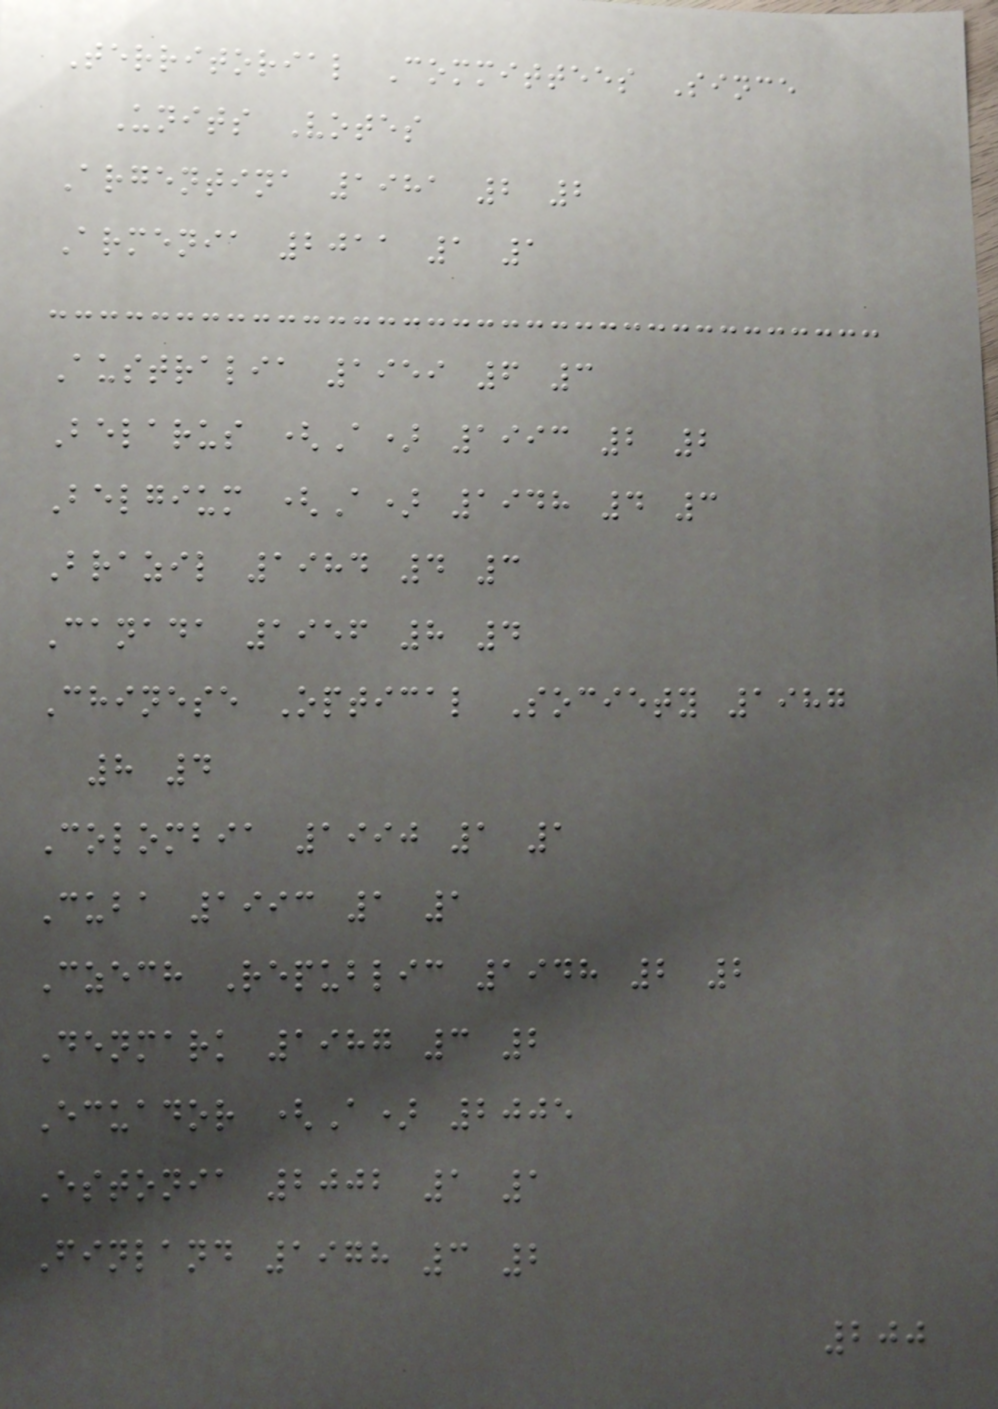Territorial Committees Since
Units Votes
Argentina 1981 2 2
Armenia 2011 1 1
Australia 1959 6 3
Belarus (A) 1993 2 2
Belgium (A) 1948 4 3
Brazil 1984 4 3
Canada 1956 8 4
Chinese Optical Society 1987
8 4
Colombia 1990 1 1
Cuba 1993 1 1
Czech Republic 1948 2 2
Denmark 1987 3 2
Ecuador (A) 2005
Estonia 2002 1 1
Finland 1978 3 2
200
